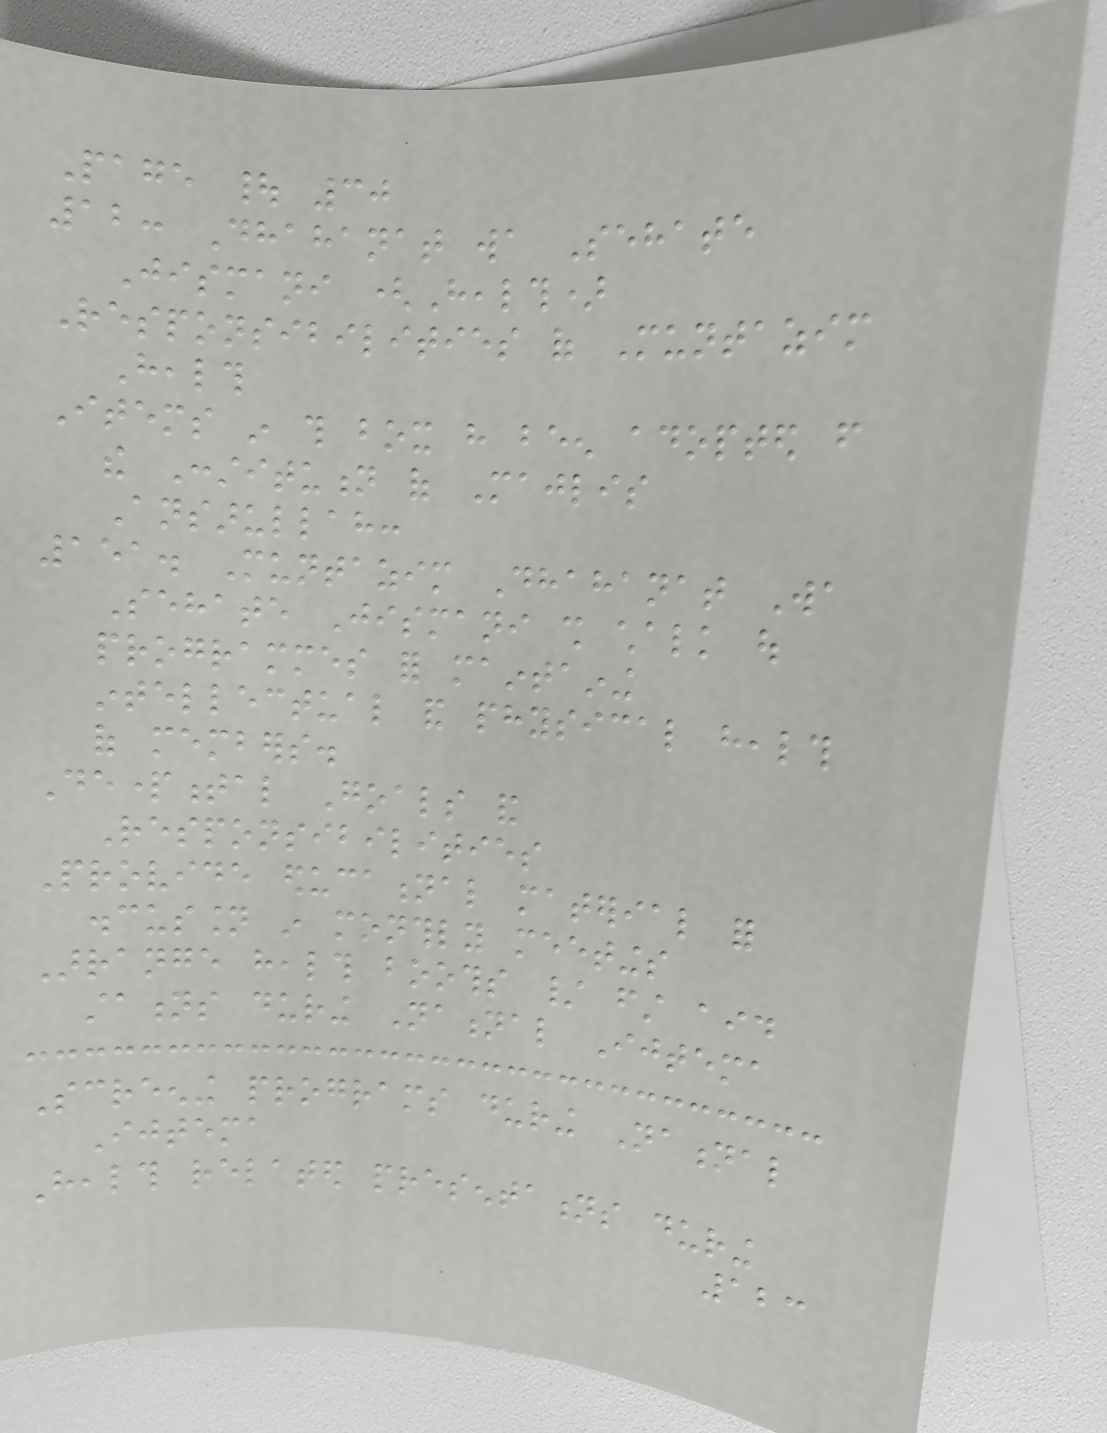Page | 30
12: Dhahanat wa Sehate
Jismani (Health)
Responsibilities of Muntazim
Health
Items in this box have been adopted from
the Constitution of Majlis
Ansarullah:
151. Muntazim Dhahanat Wa
Sehate Jismani shall chalk out
programmes for maintaining
intellectual and physical health
of members.
Departmental Goals and
Responsibilities
Provide educational material for
discussion in monthly meetings
Arrange health booths / first aid
stations during National Ijtema
Screening programs during National
Ijtema
Health related presentations during
123
